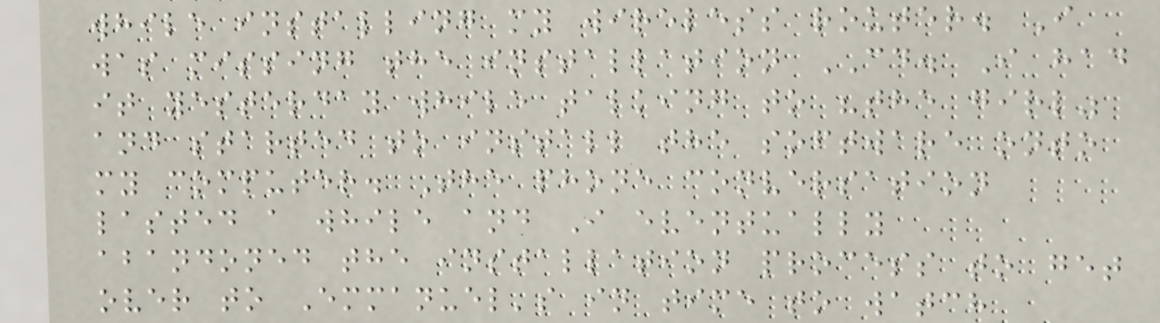while installing my wireless router. I
was missing the installation CD. I had
it yesterday while talking to "the girl"
and started to install the software onto
my computer. The phone conversation
lasted a while and I eventually
abandoned the installation process to get
over to Emmanuel's in time to watch
